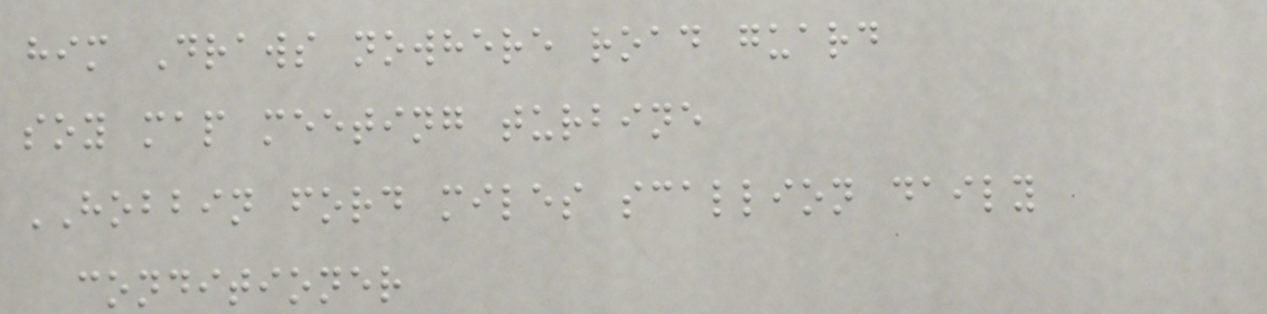him Draws nowhere road guard
soy map meeting turbine
HOBBIN ford miles scallion daily
conditioner
